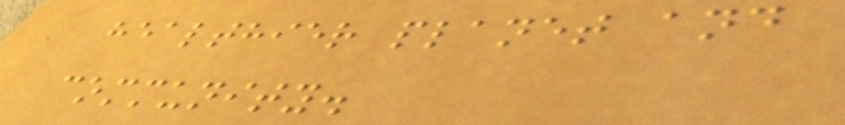healthier planet and
community.
